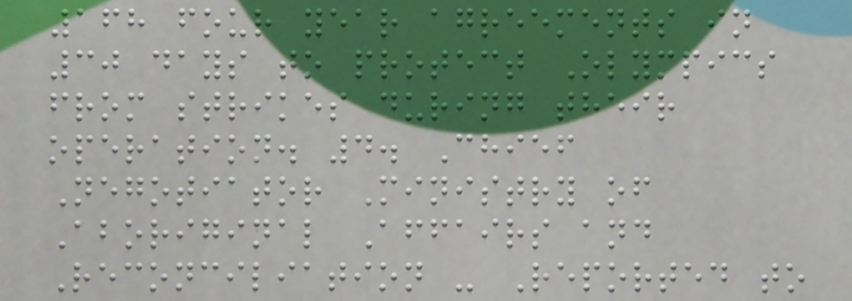168 four year agreements in
30 days to protect Olympics
from strikes during their
operation. 4. Chief
Negotiator Ministry of
Aboriginal Affairs and
Reconciliation - Reported to
